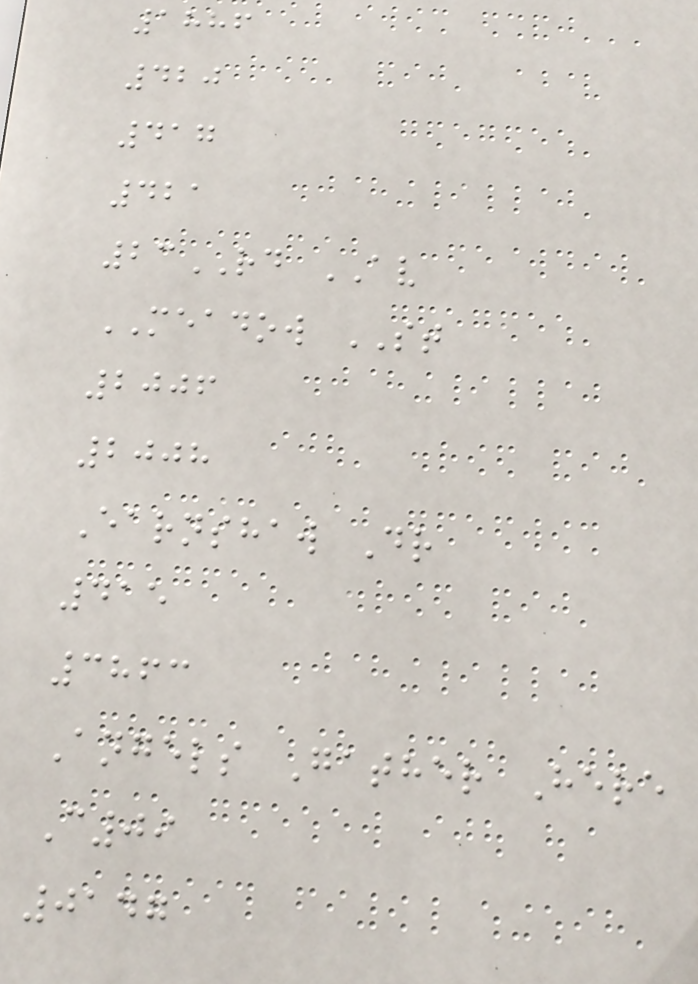1886
420
417
421
23RD AV
MEADOW ST
2006
2008
Earnshaw Dr
415
3863
Angels Gather Here
C09
0147
